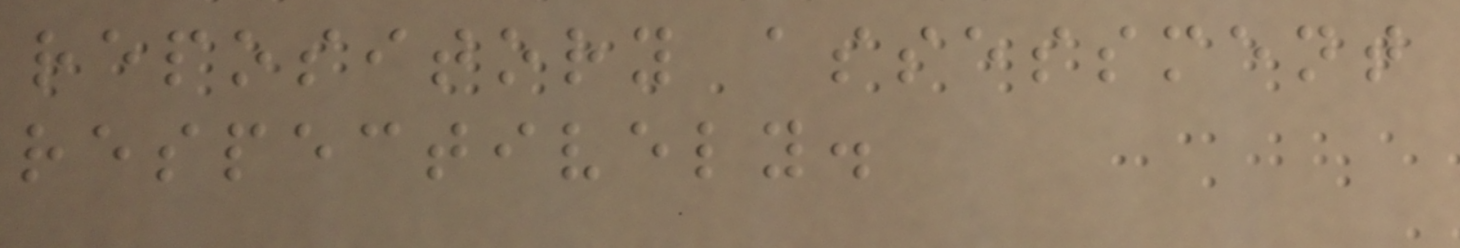repository assessment
respectively.
